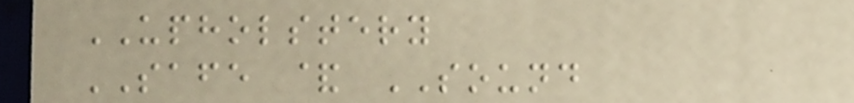UPHOLSTERY
SAFE & SOUND
